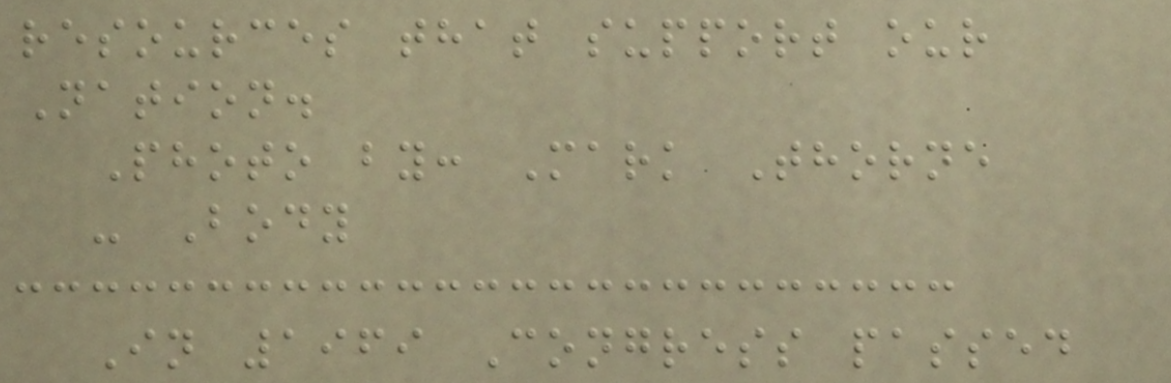resources that support our
Nation.
Photo by: Mark Thorne
- Body
In 1969 Congress passed
